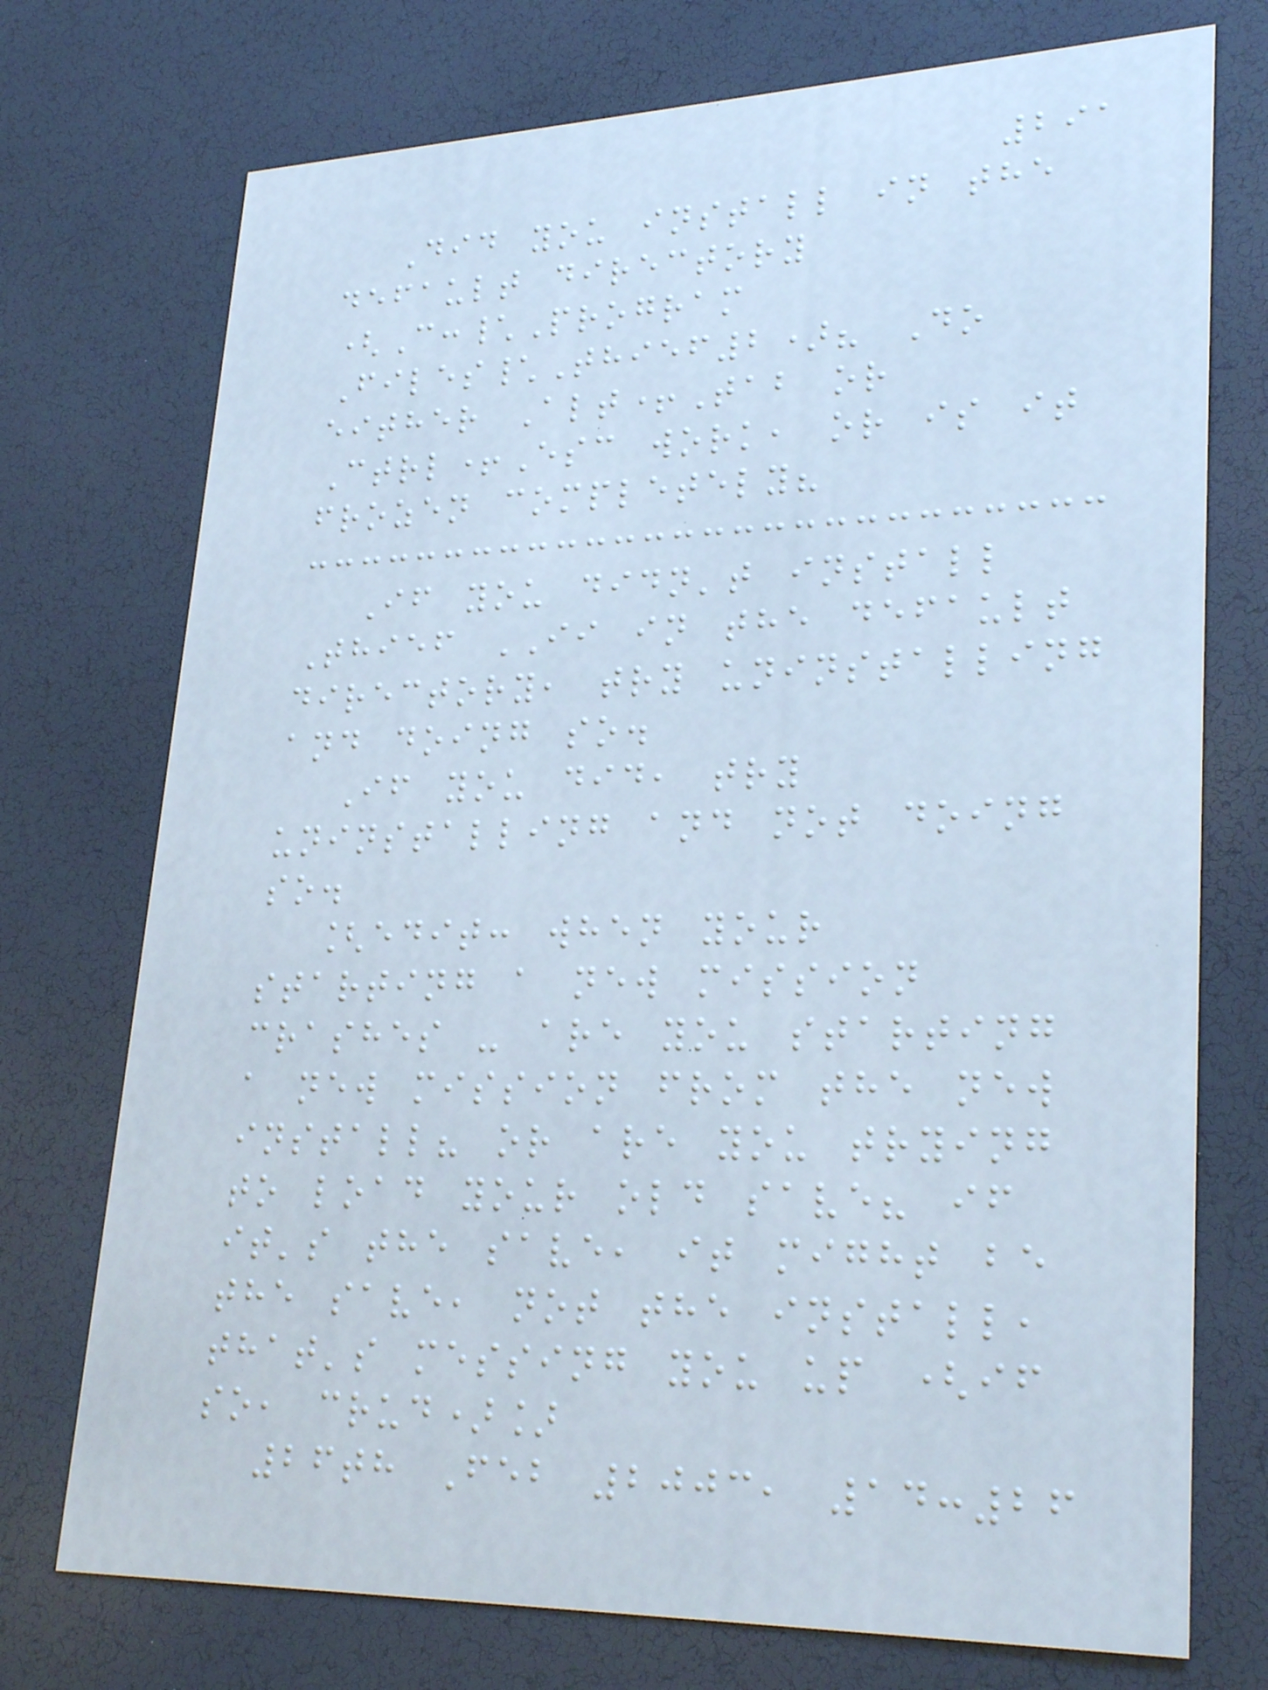291
Did you install in the
default directory
(C:\Program
Files\Thief2)? Do
either Alt+Tab or
Ctrl+Esc work, or is it
frozen completely?
If you didn't install
Thief II in the default
directory, try uninstalling
and doing so.
If you did, try
uninstalling and not doing
so.
[edit: when your
starting a new mission
crashes - are you starting
a new mission from the new
install? or are you trying
to load your old save? if
it's the save, it might be
the save, not the install,
that's messing you up (if
so, crud)]
26th Feb 2003, 14:26
